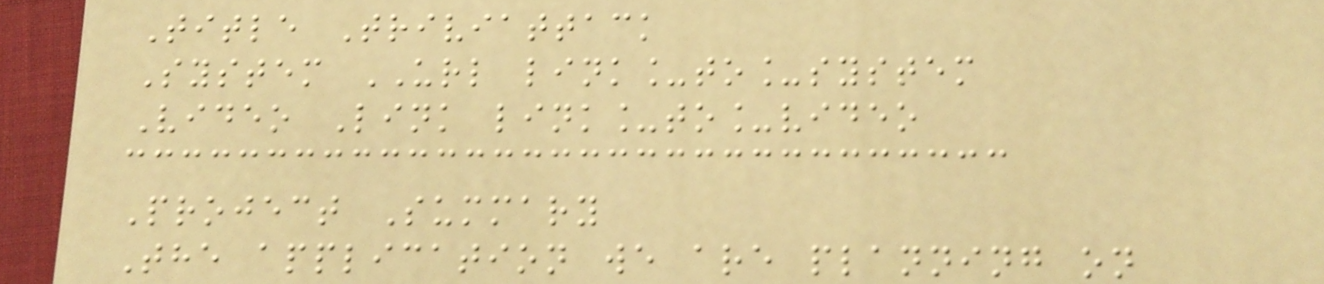Title Triviattack
System URL link_to_system
Video Link link_to_video
Project Summary
The application we are planning on
